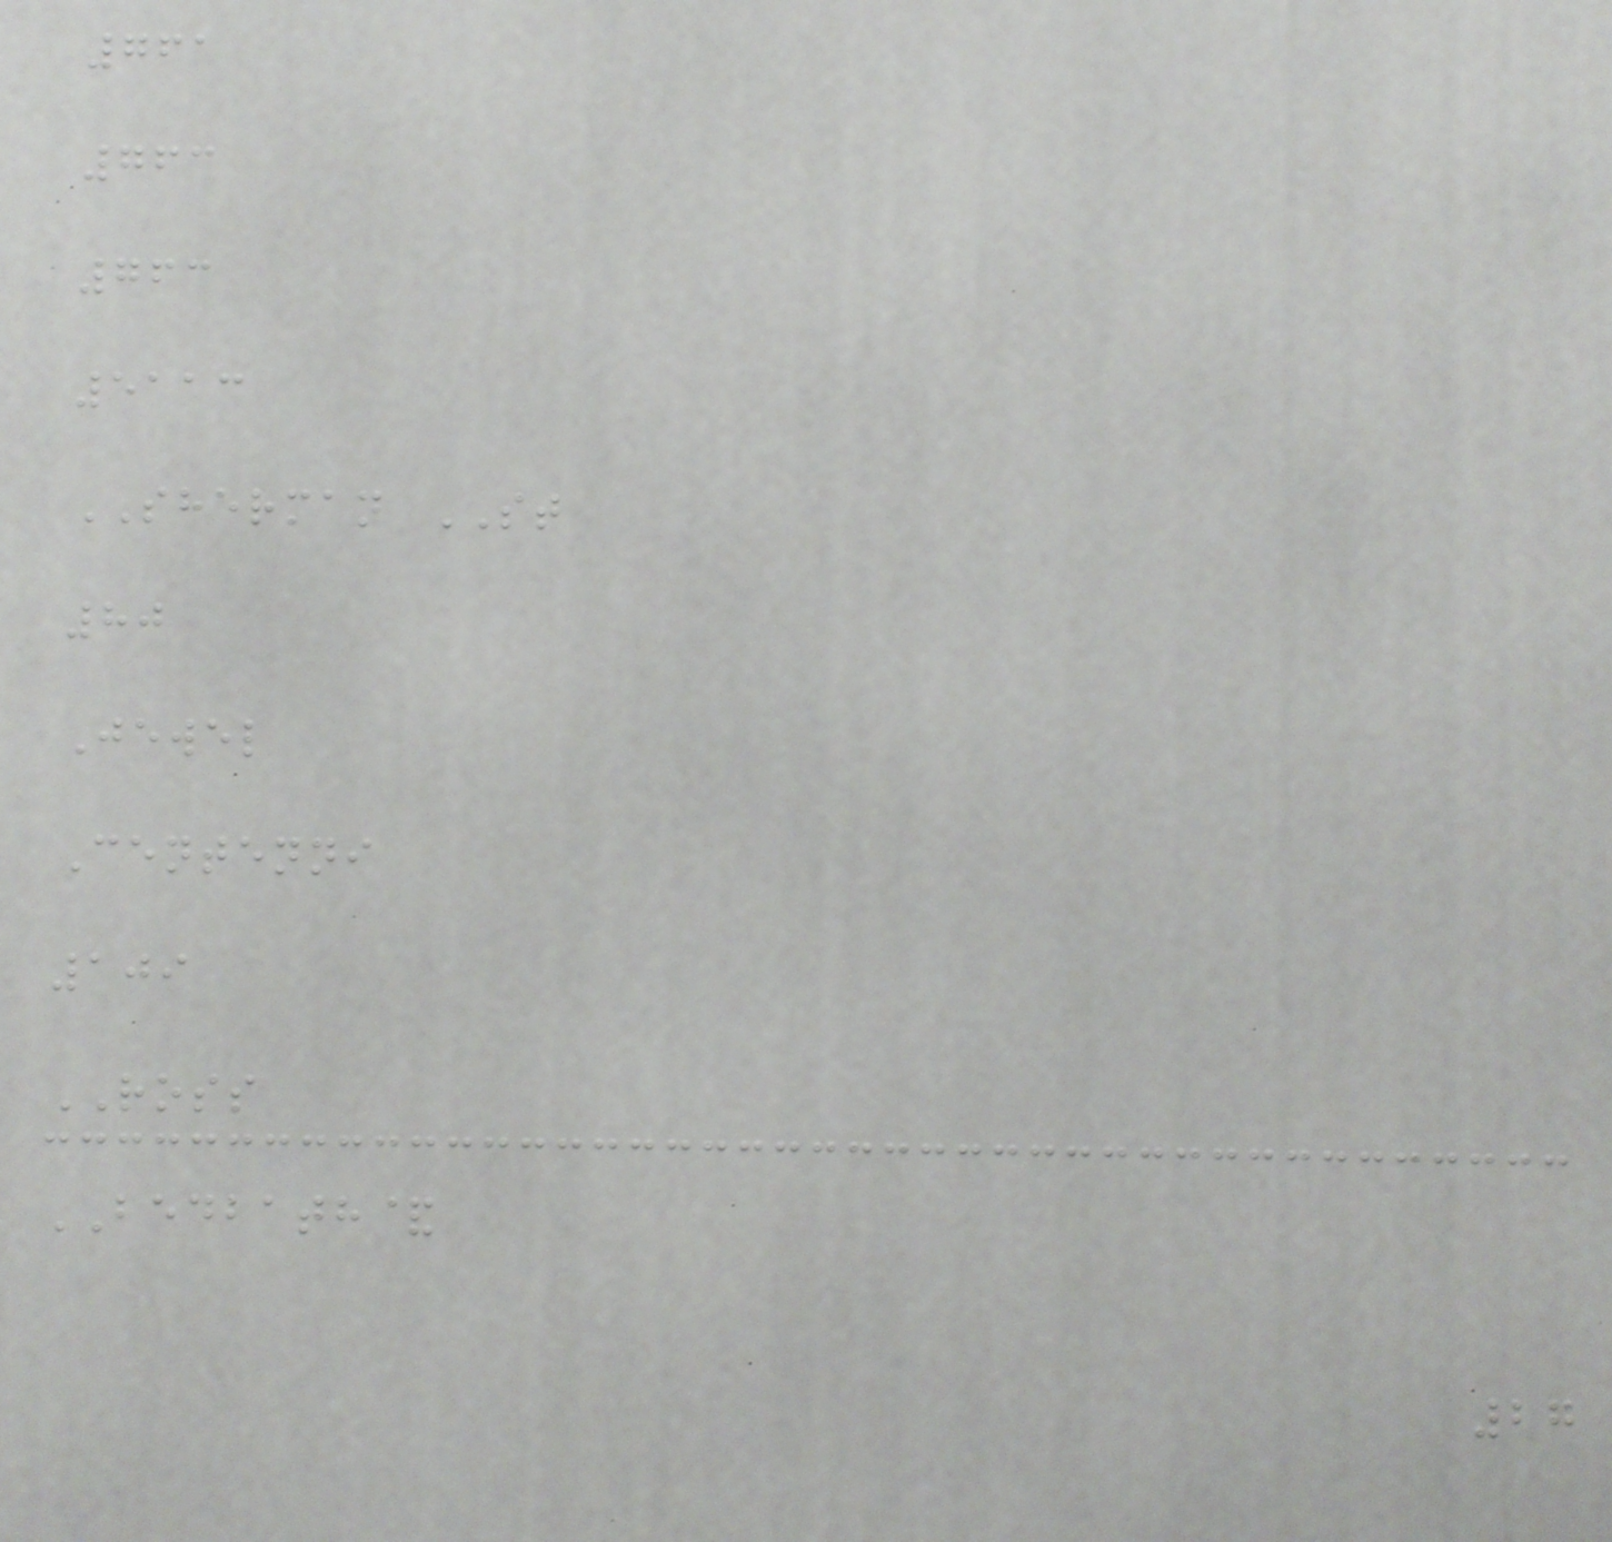761
763
763
5113
SHERMAN ST
80
Jewel
Centenni
109
ROSS
BEDBATH&
27
